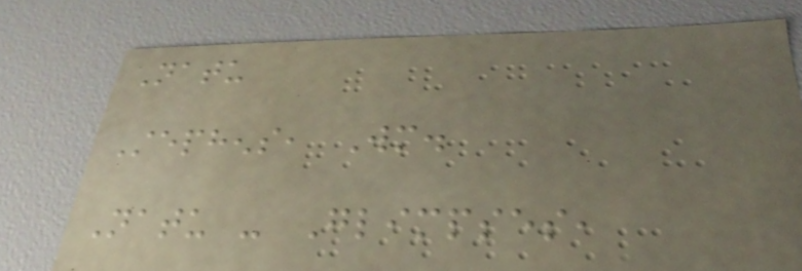Natu
Stephens, Wm.
Natu - Glimpses,
